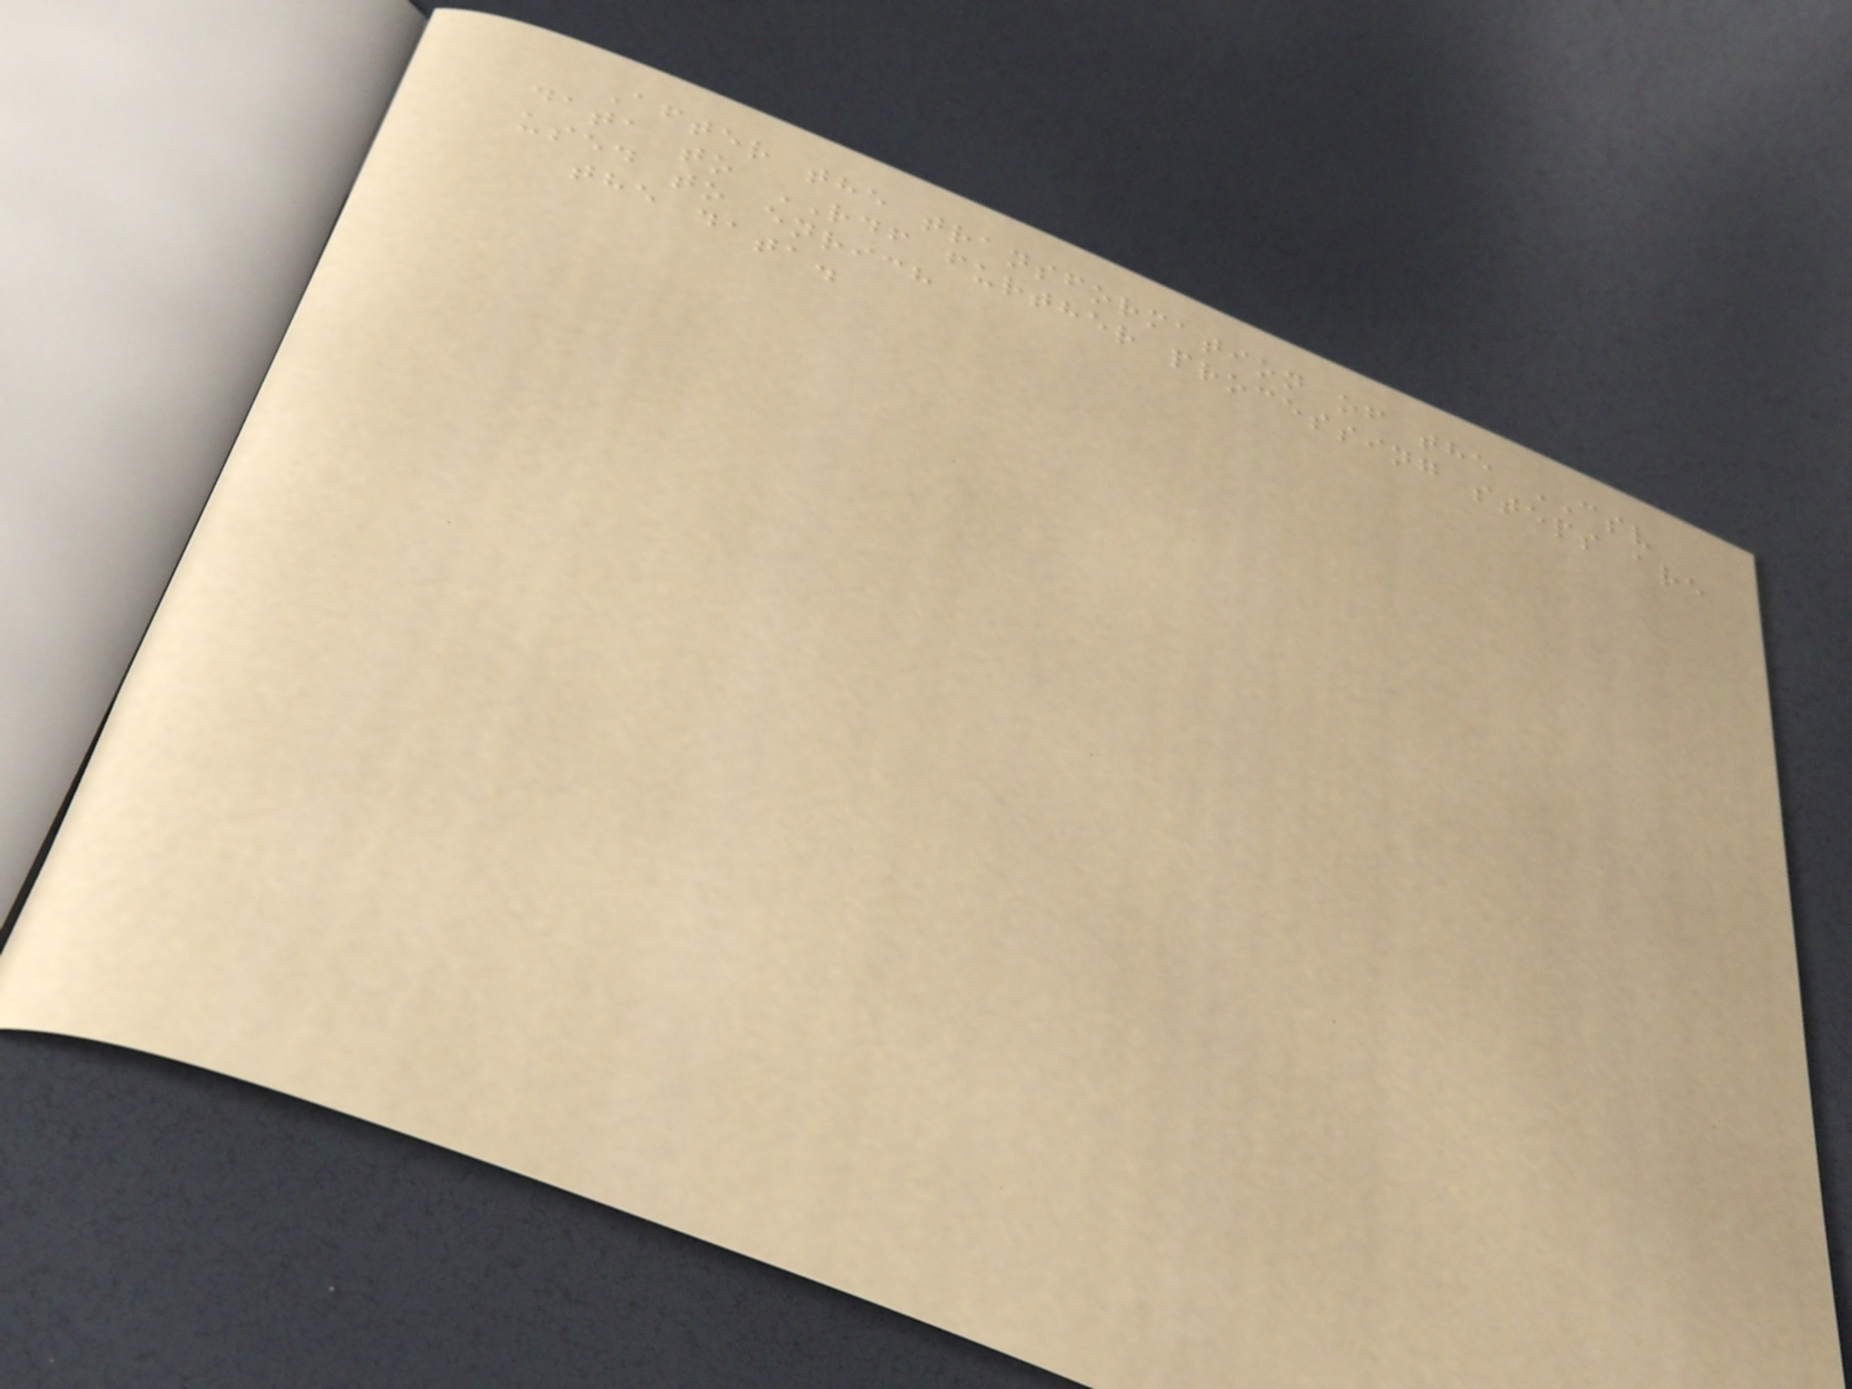After the transformation of the CSV
data to RDF further processing steps are
used to enrich
the data.
